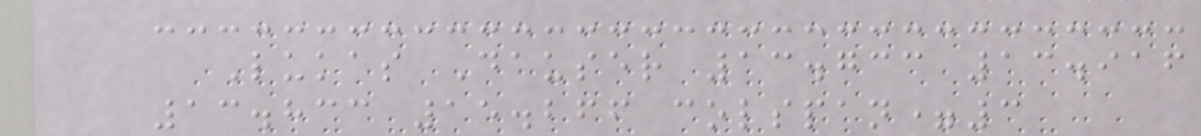Lukas Dauser 13.733 13.916
13.833 15.266 colspan=3
